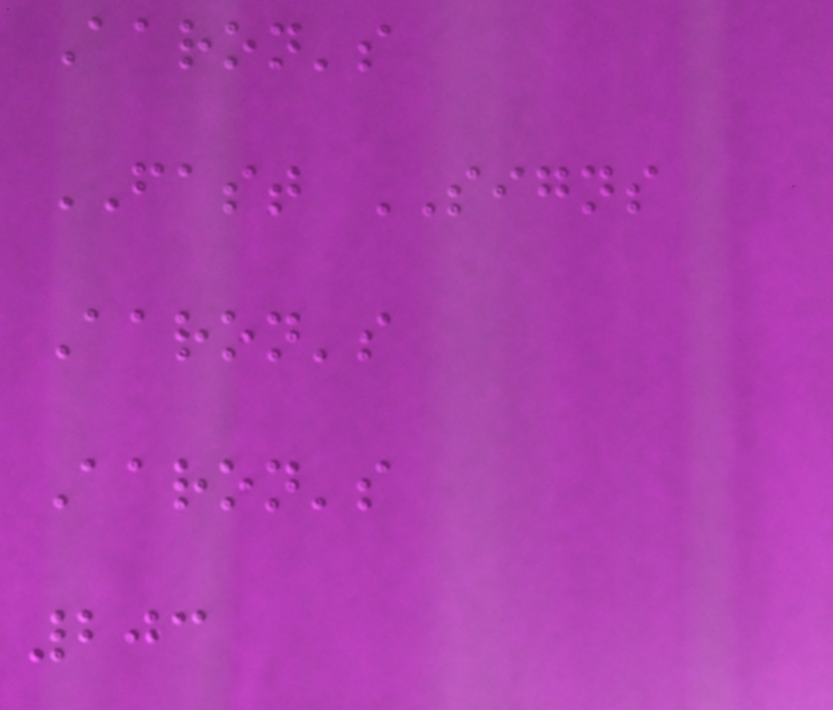Aaron's
FAST SIGNS
Aaron's
Aaron's
203
